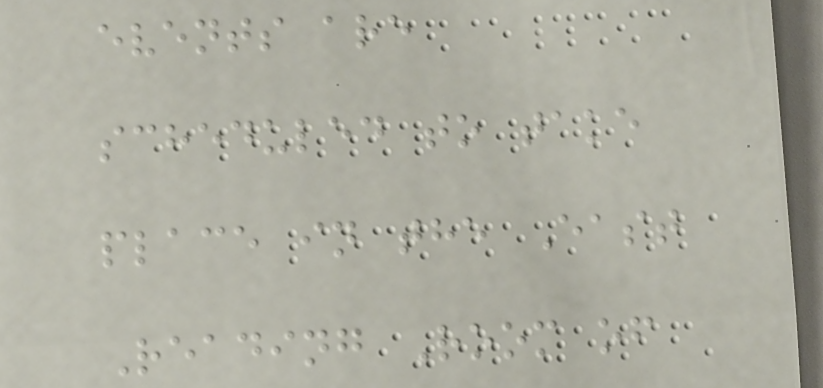events are
scheduled to take
place in the East
Reading Room of
